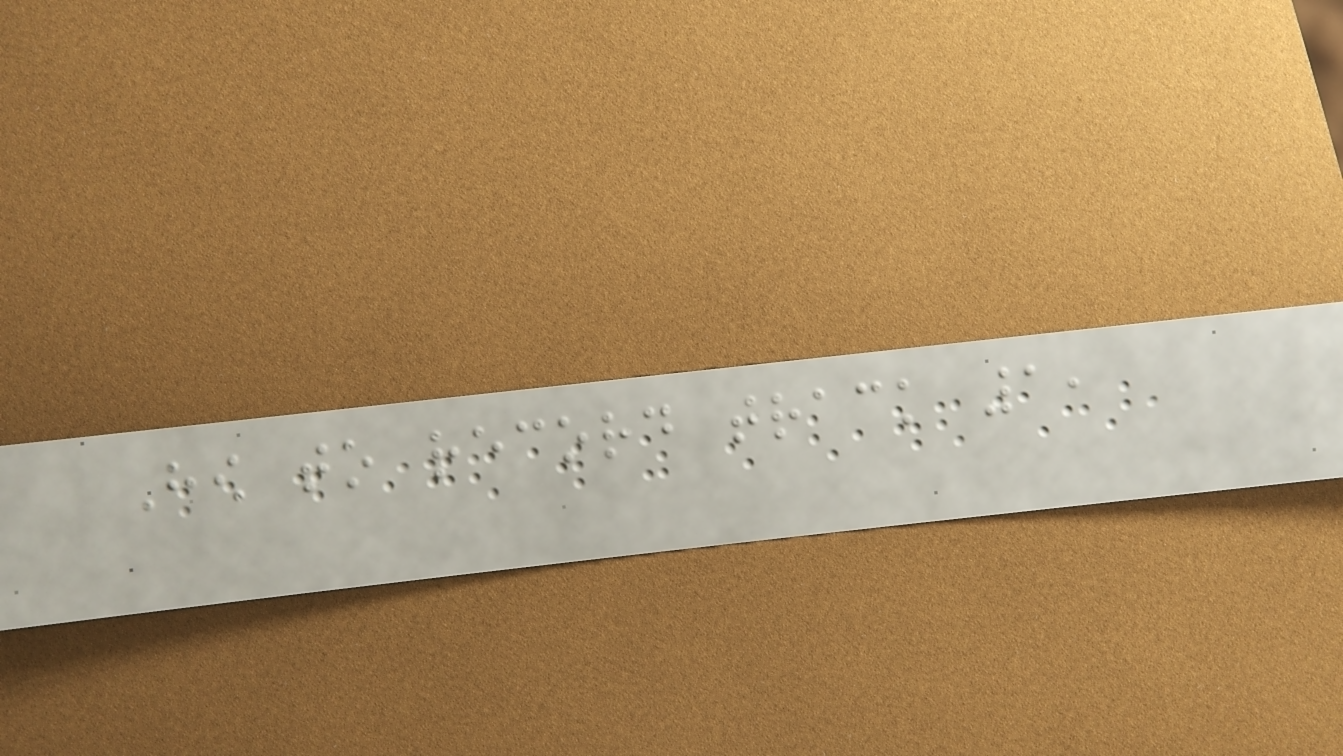How to record track 1,
